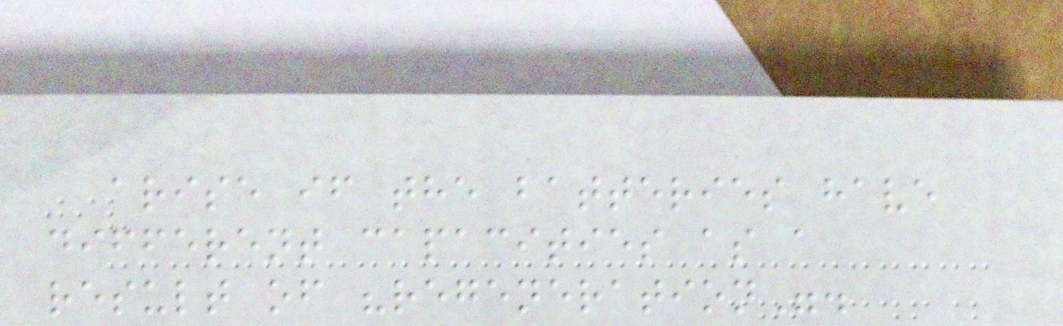arise if the batteries have
different capacities as a
result of "regeneration".
